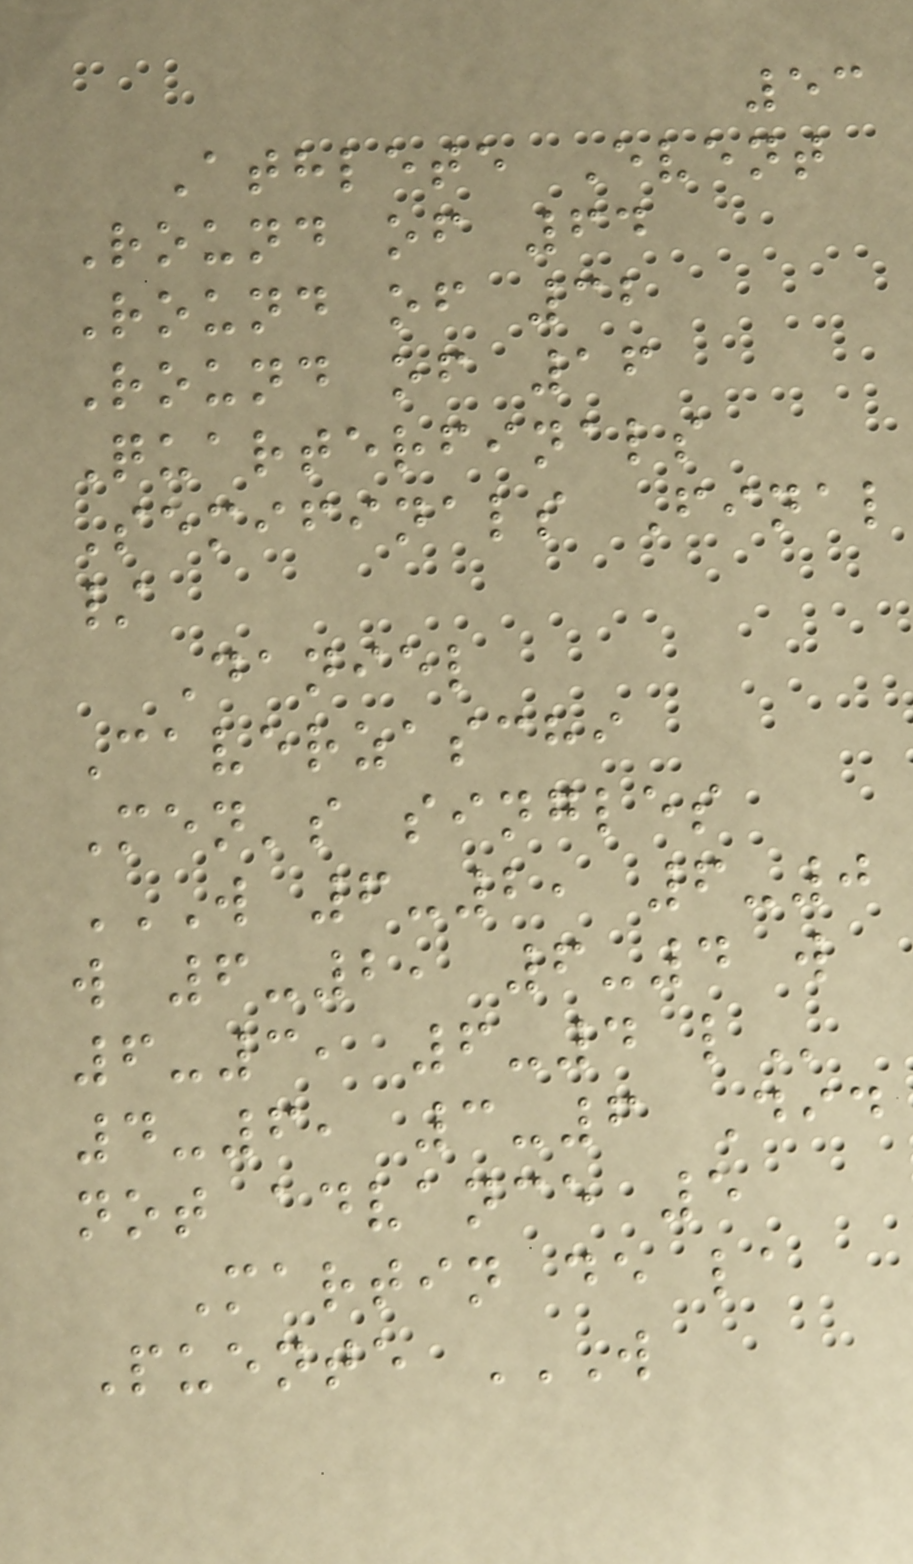53
Athlete Event
Round of 64
Round of 32
Round of 16
Quarterfinals
Semifinals Final
/
Daniel
Caverzaschi
Men's singles
W 6-2, 6-0
W 6-2, 6-4 W
6-3, 6-4 L
4-6, 3-6 Did
not advance 5
Martin de la
Puente W
